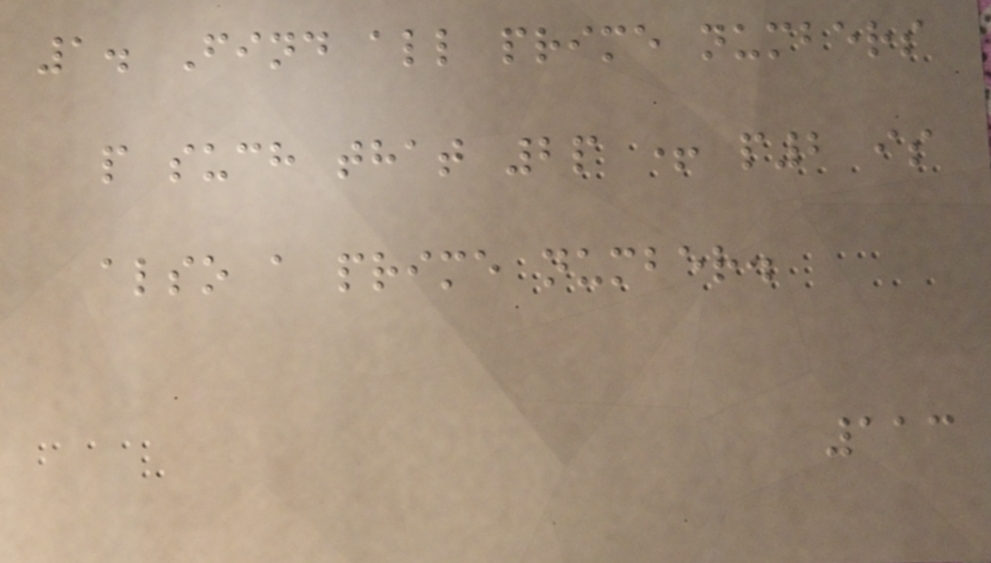1. Find all prime numbers
p such that 2p + p2 is
also a prime number.
113
